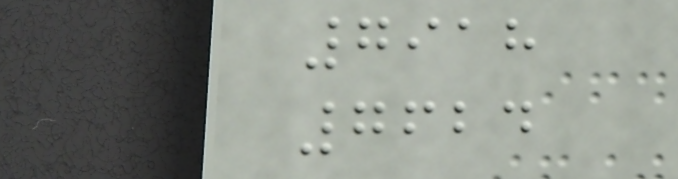7918
7624
